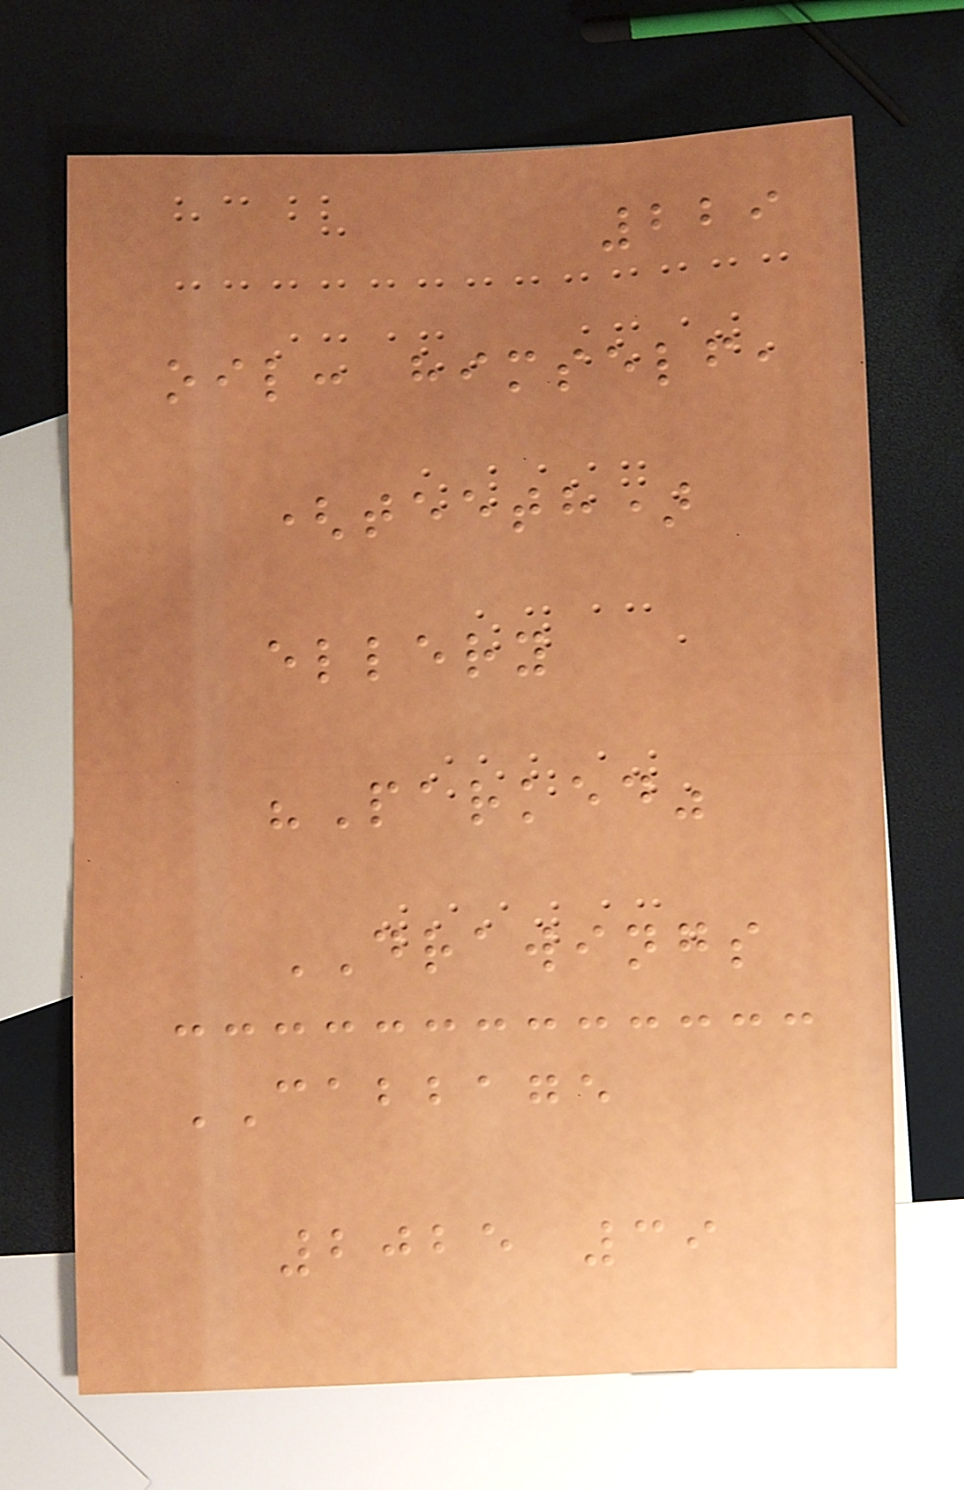229
oil: himself,
(teeth)
ellery
"Parked"
DRAWINGS
CABBAGE
2025 39
